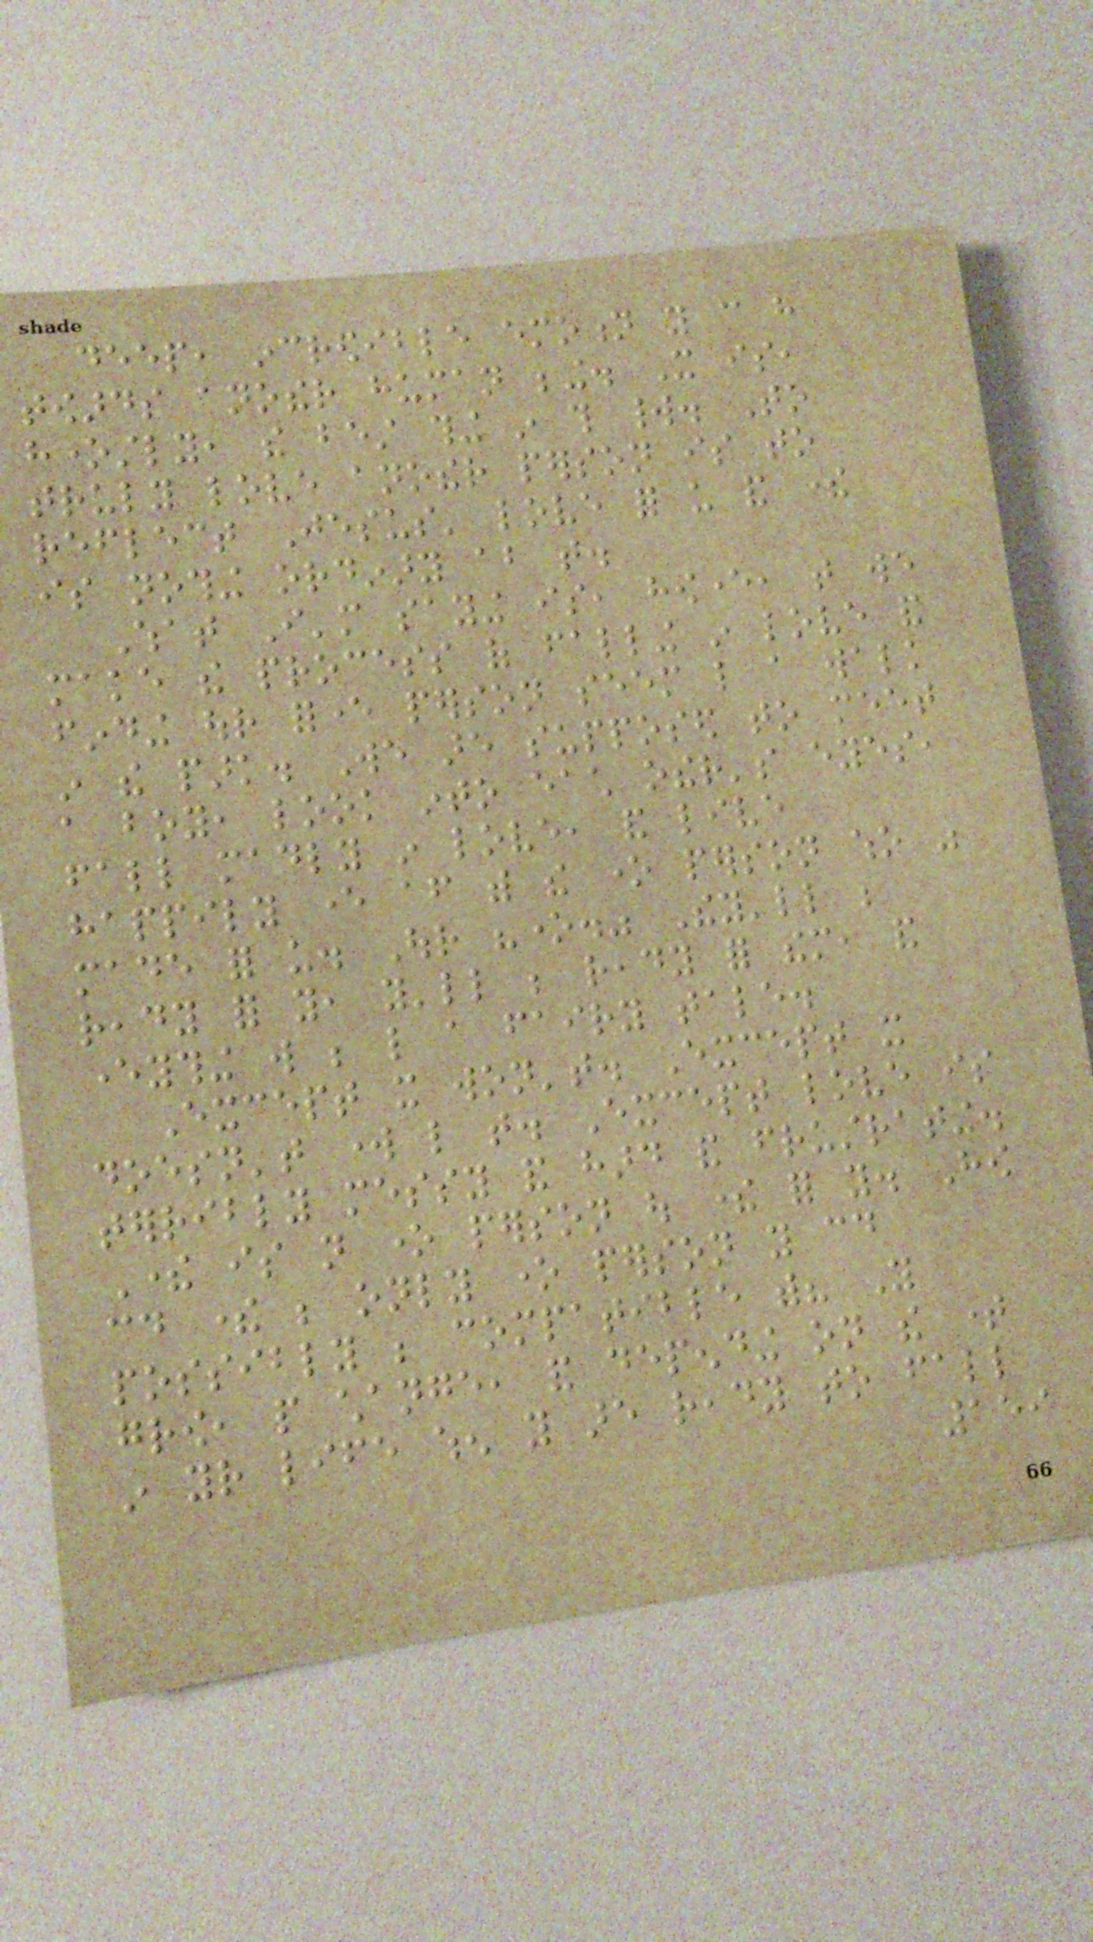deep, incredible emotion you can have
towards another human being. It is,
honestly, the best thing in this world. To
truly love another person is to
reflect Jesus' love for us and there
is nothing ordinary about that.
What I'm saying is, however, that we
make the process of falling in love and
finding our forever person seem like a walk
in the park. We are supposed to meet
a boy, look into each other's eyes,
fall madly in love, and live
happily ever after with the one person who was
made for us. Our "one." They'll be
ready for you, you'll be ready for them, and
everything will be like a fairy tale.
Except it won't. Except it
doesn't work like that. Except love is
terribly messy and hard and frustrating.
There is not one person out there for you. How
could there be only one person you could
possibly be compatible with? You
grow, people change, and depending on the time
in your life when you are ready to fall
159
